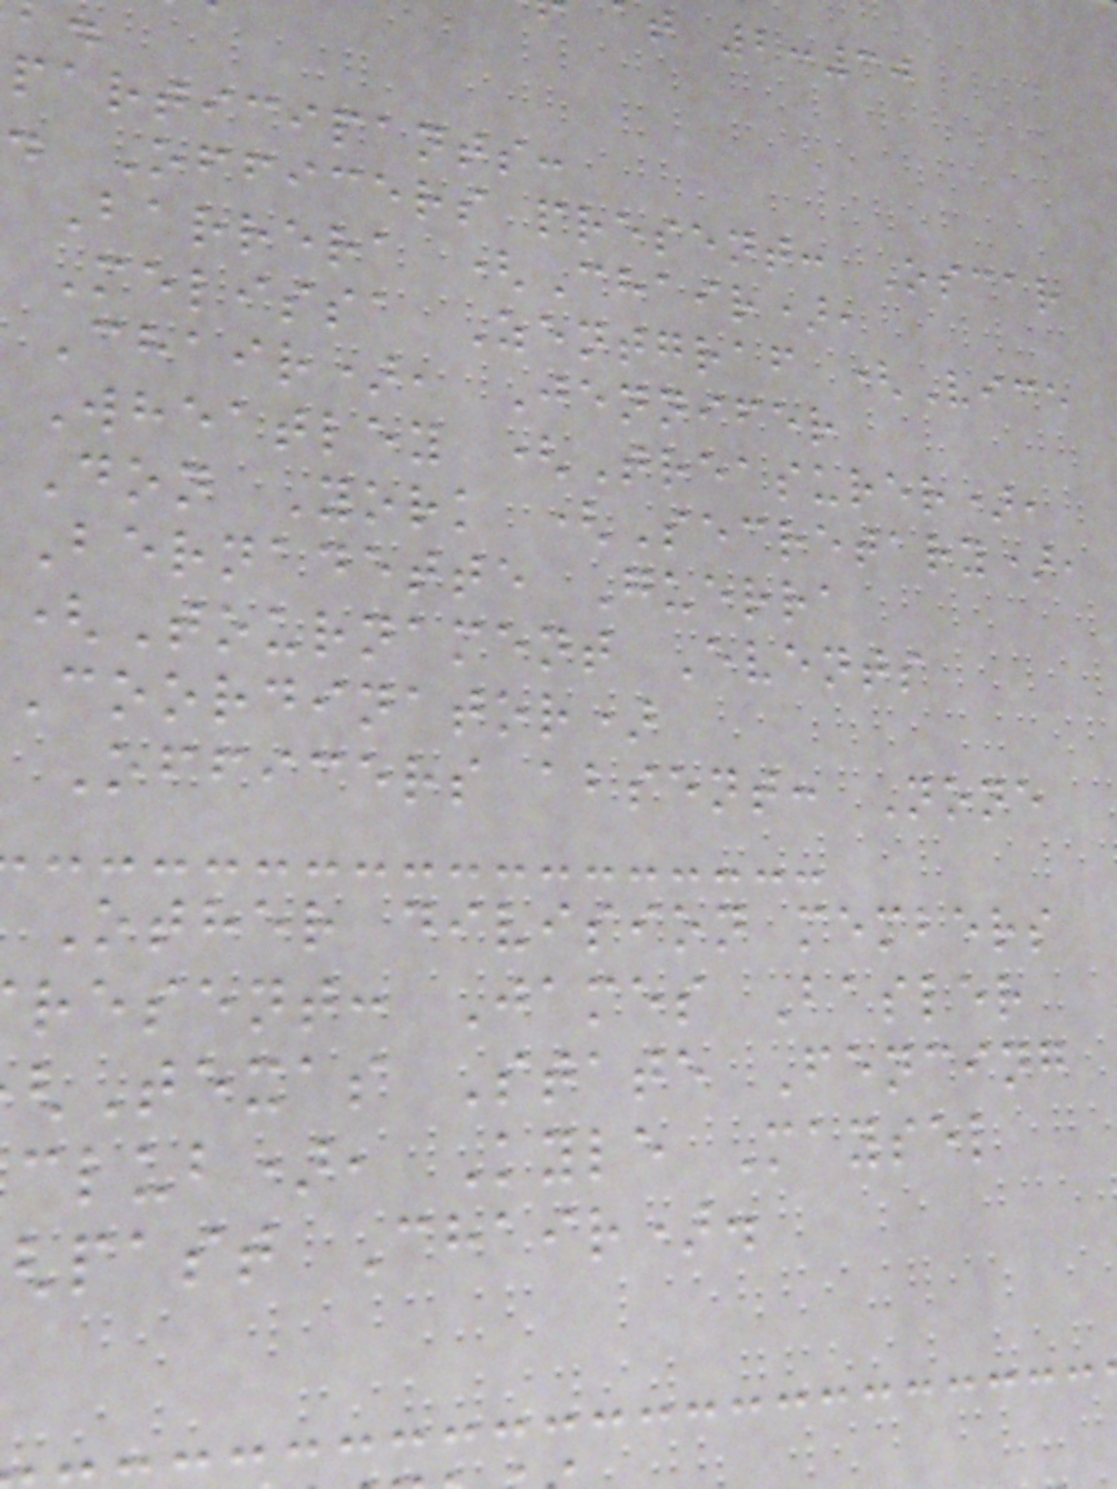t 2:30
participants:
. Officers present: Oscar
Barrera (Chair),
Melissa Zentgraf (Vice
Chair), Jennifer
Wheatley (Treasurer),
Don York (Secretary),
Bernadette Guerra
(Tournament Events
Coordinator)
Officers absent: None
Other division members
resent: James Basler
Texas State Fencing
club), Kyle Maysel
past Chair).
